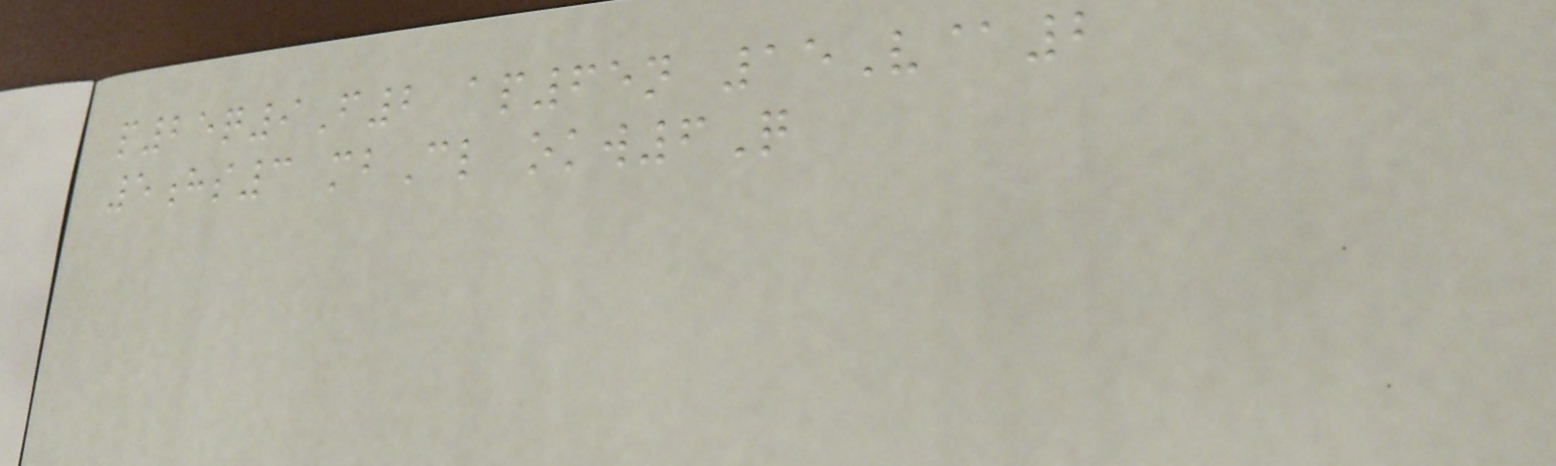p25q9F2 ap65n 15V@2
5hs3 mbCl okw6Q
